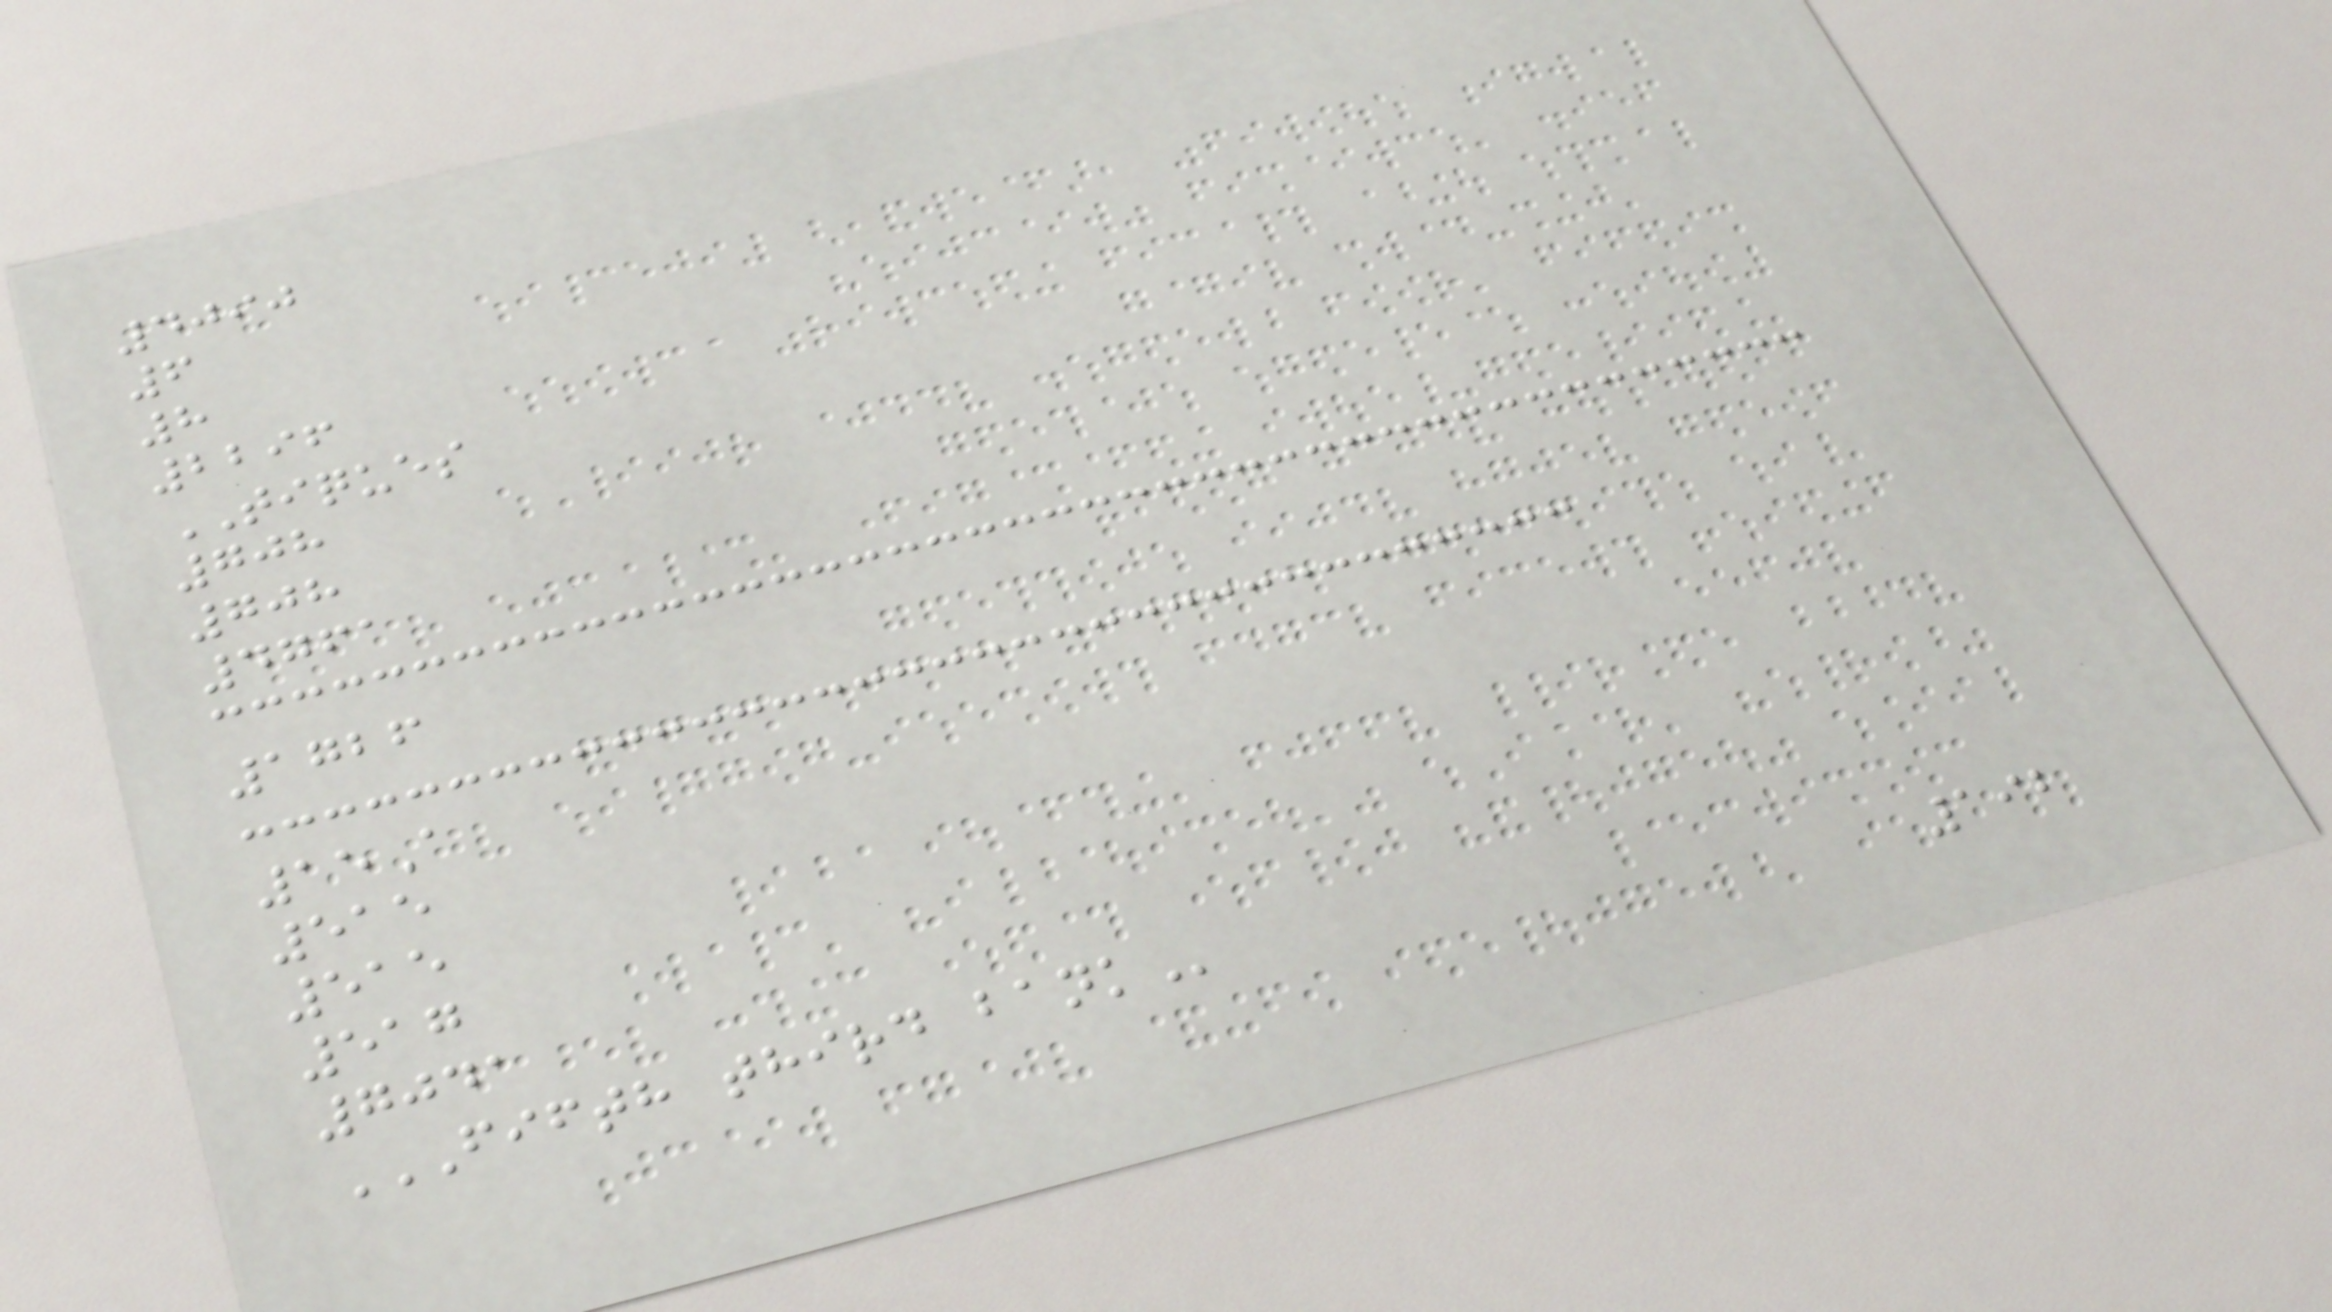4090
6
8
2296
TIQUES
708
708
4761
1726
15A
515
515
517
7041
FIFTH THIRD BANK
192
